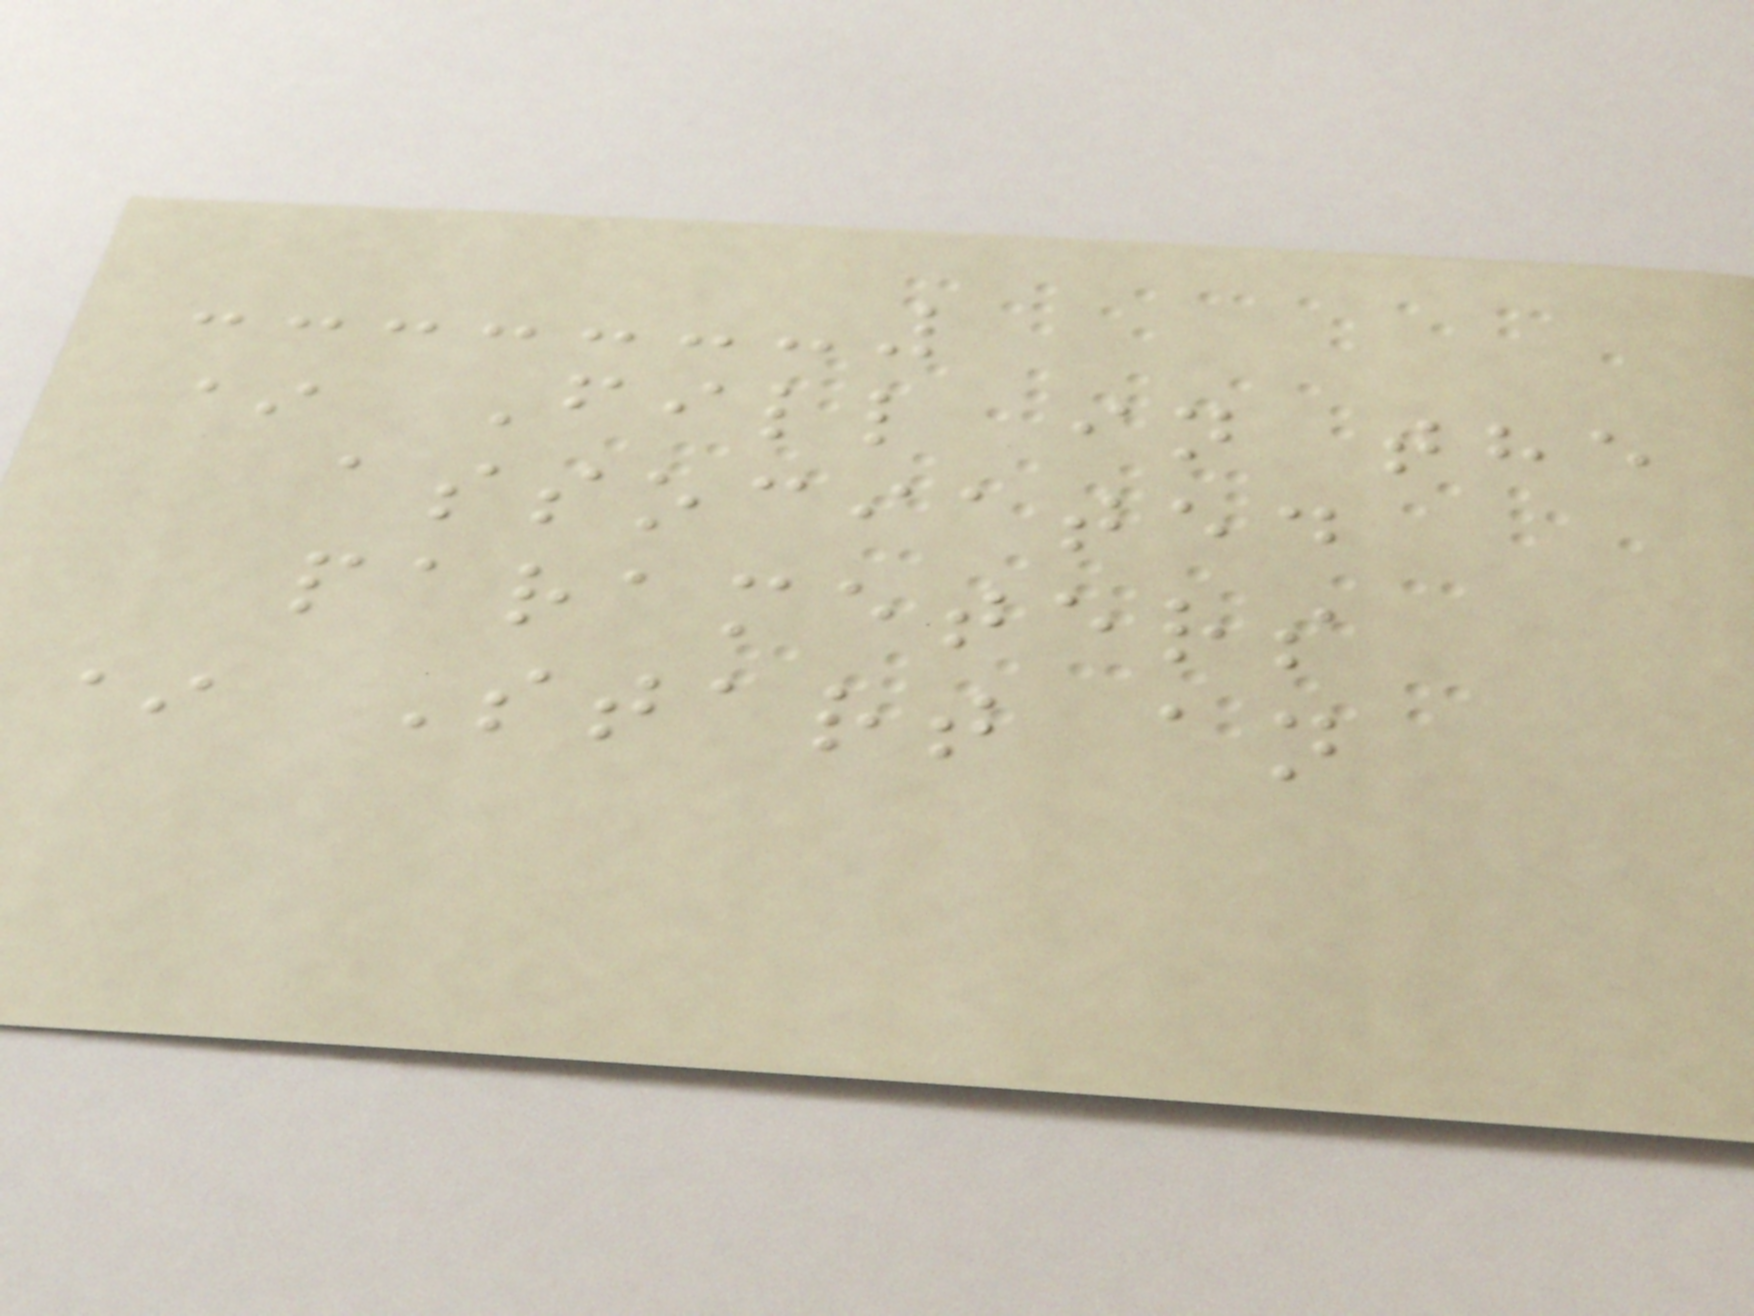* Fill in the
associated
parameters
* Start an
